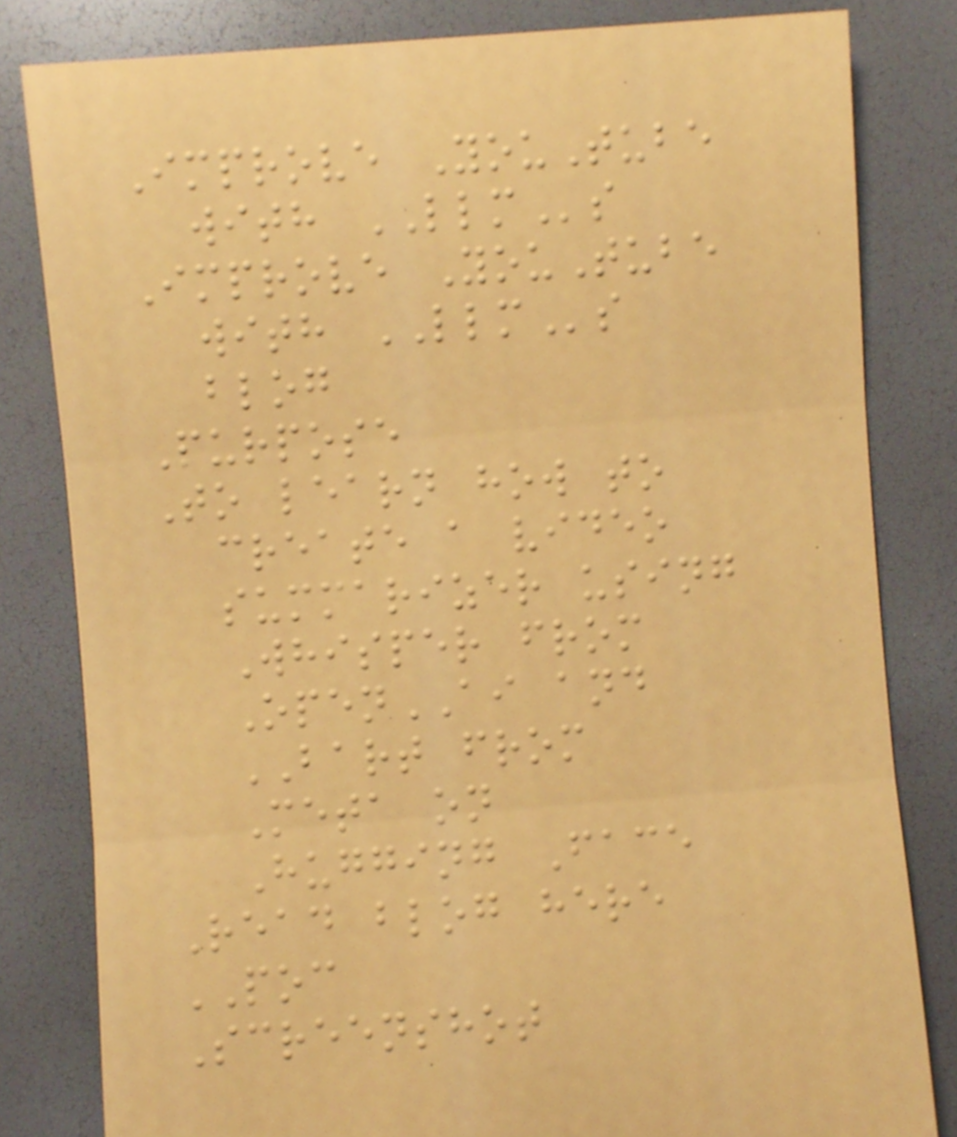Improve YouTube
with LLMs
Improve YouTube
with LLMs
blog
Purpose
To learn how to
create a video
summarizer using
Whisper from
OpenAI and
BART from
Meta on
Hugging Face
Read blog here
POC
Screenshot
